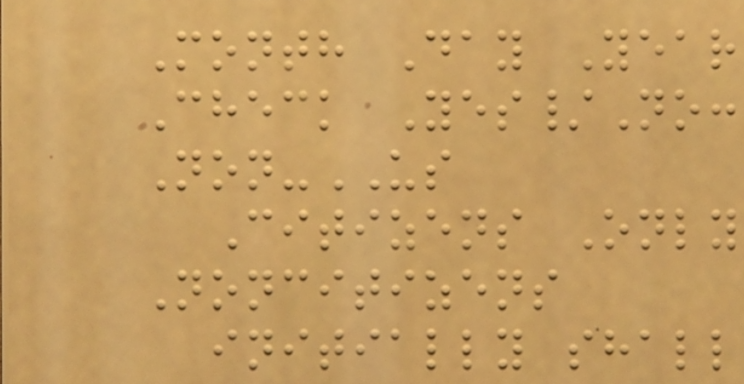Month Day Year
Check Yes/No:
Non-US
Citizens Only
Noncitizens
initially shall
